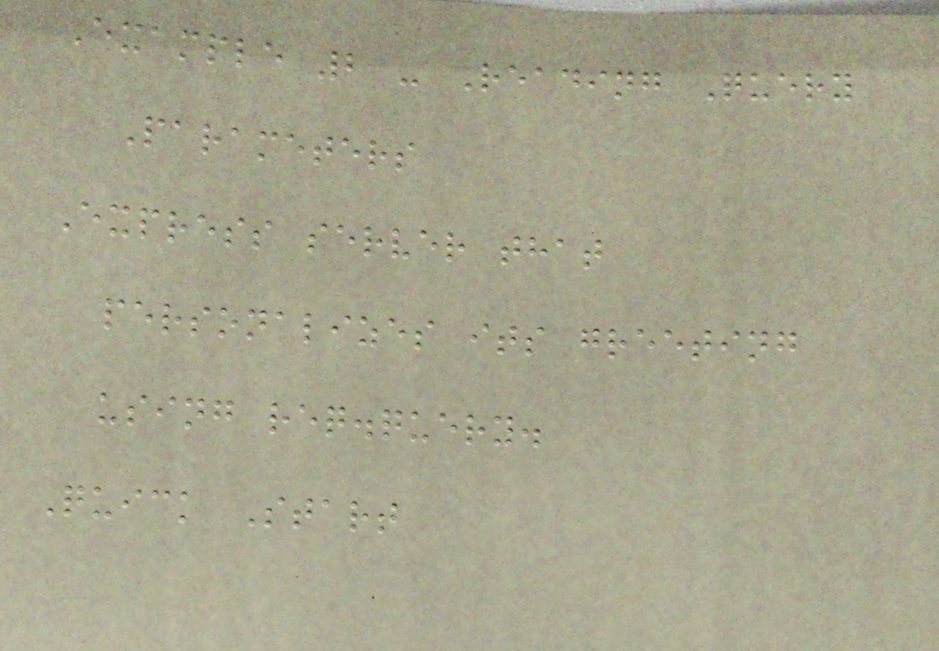Example 2 - Reading Query
Parameters
Express server that
personalizes its greeting
using req.query.
Quick Start
